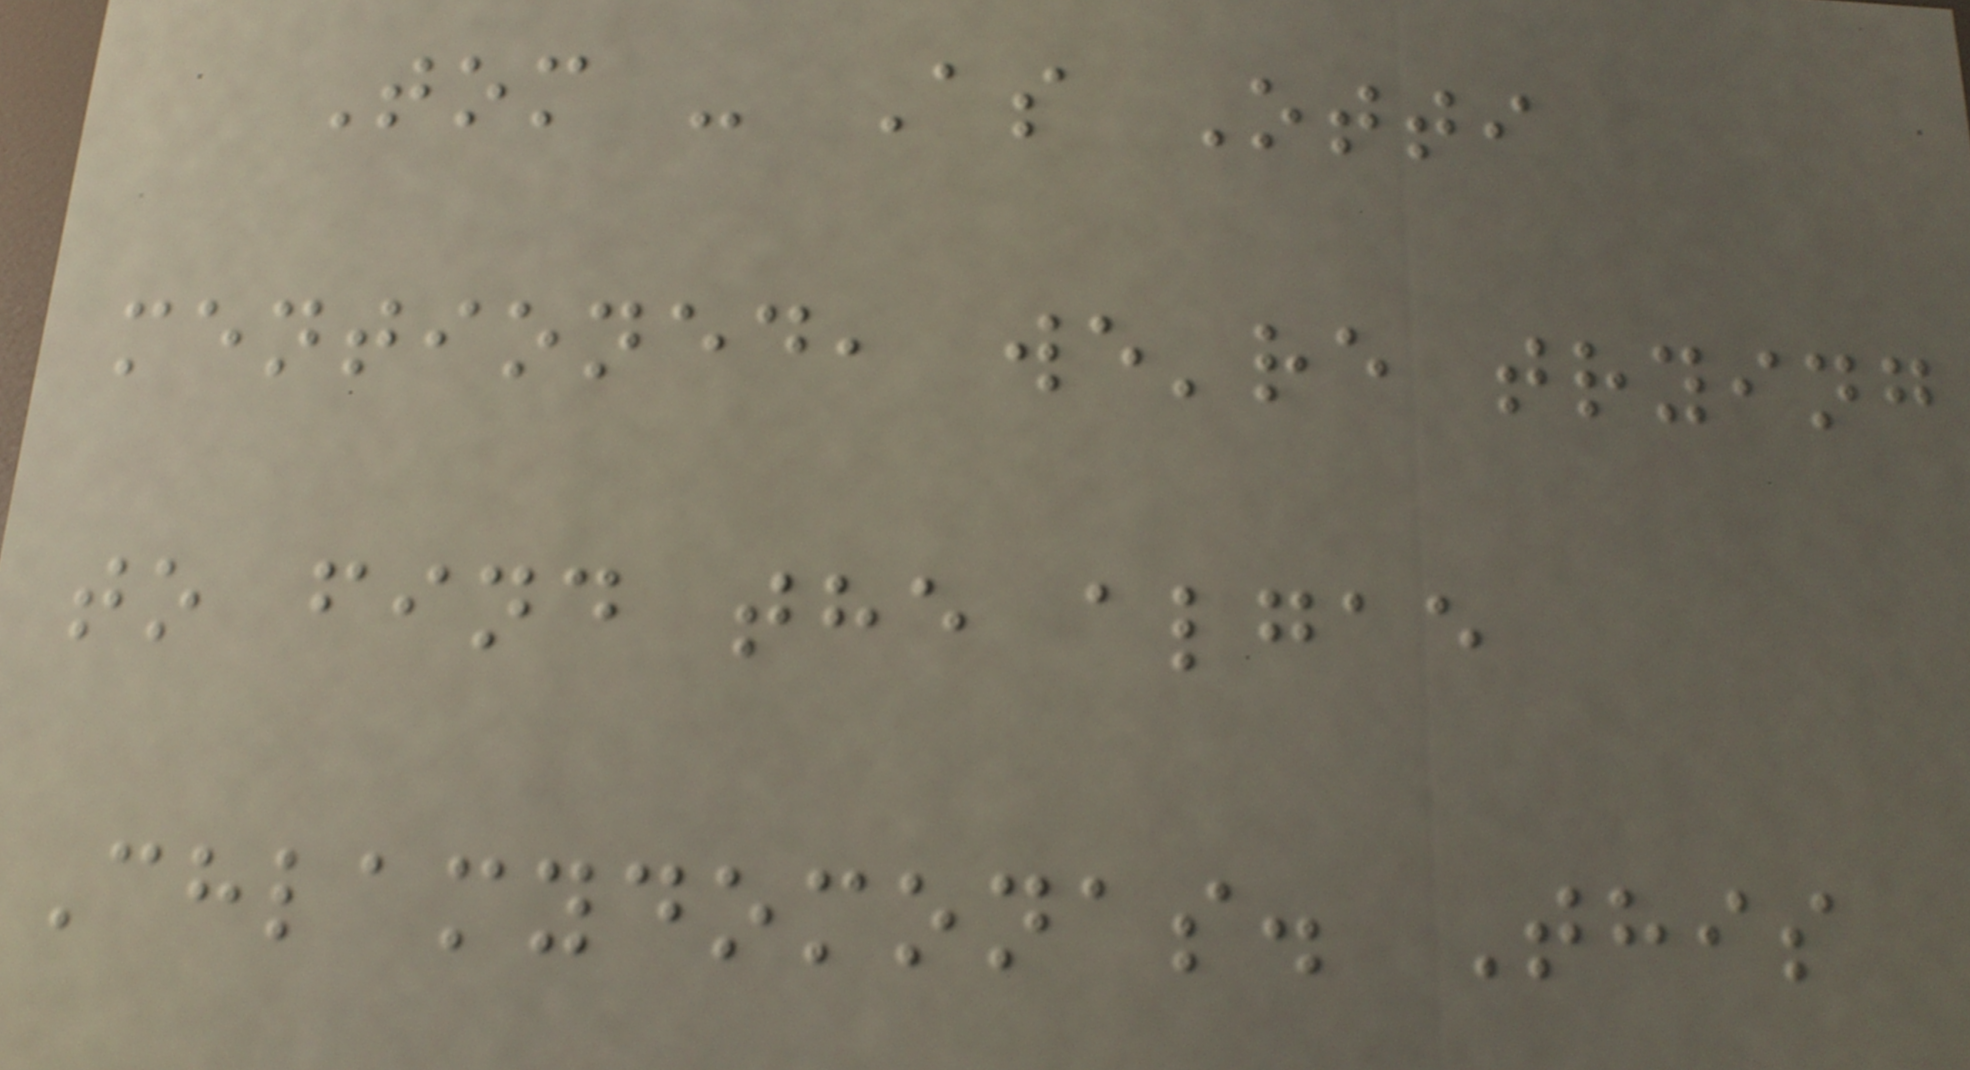Tom - As Otti
mentioned, we're trying
to find the algae
Chlamydomonas. This
